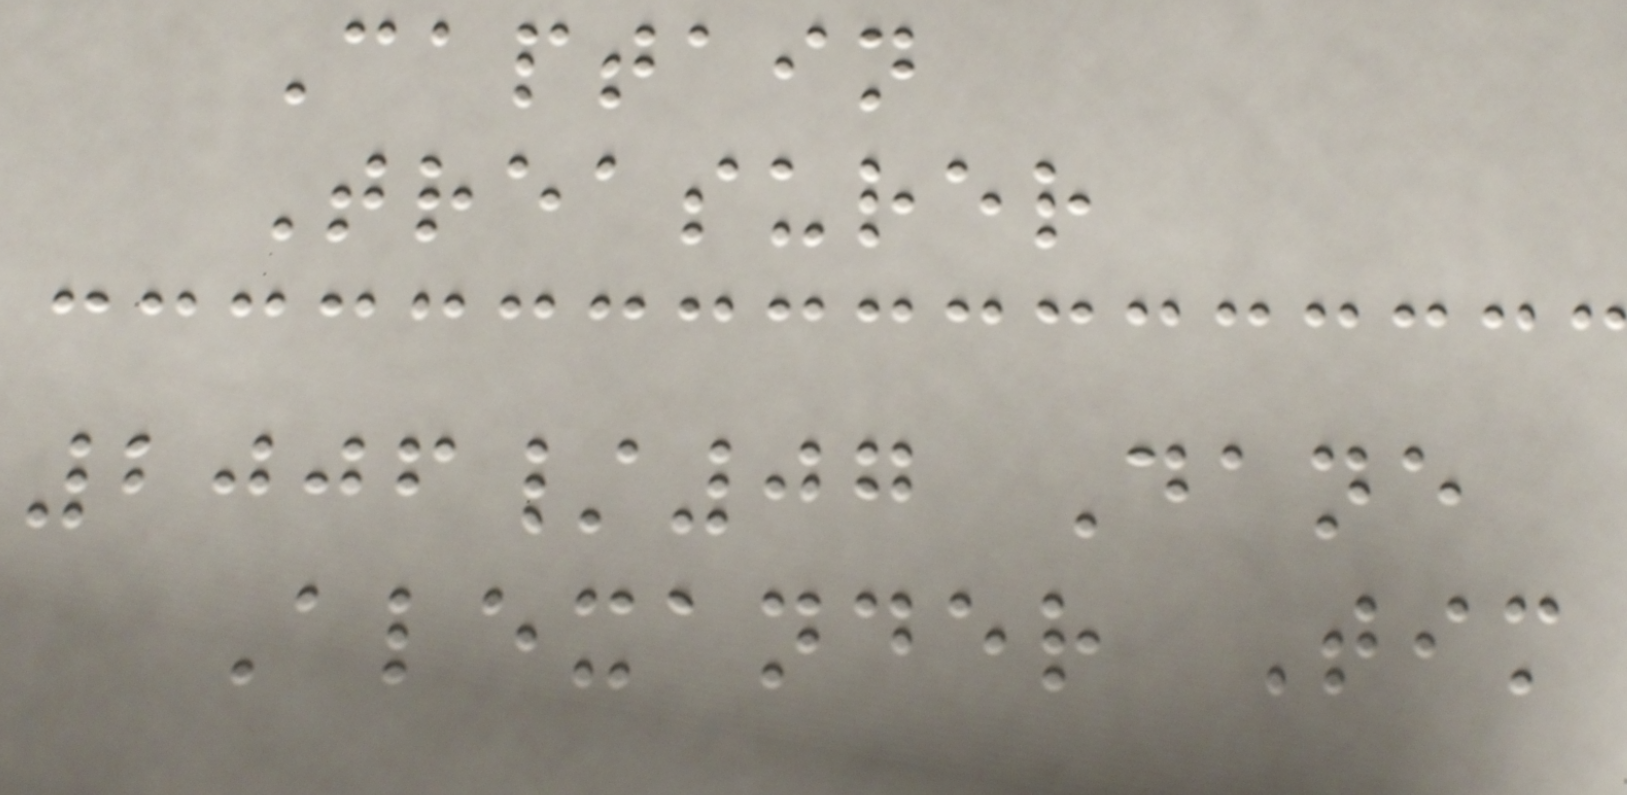Captain
Treasurer
2006/07 Dane
Alexander Tim
